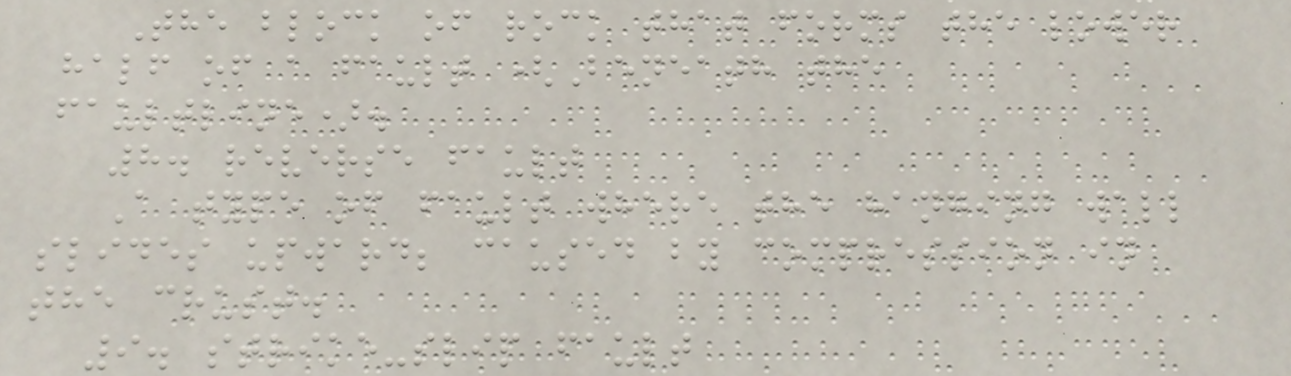The block of rock that forms the lower
half of a fault (Beneath the
faultline).
8. reverse fault
A type of fault where the hanging wall
slides upward; caused by compression in
the crust.
9. strike-slip fault
